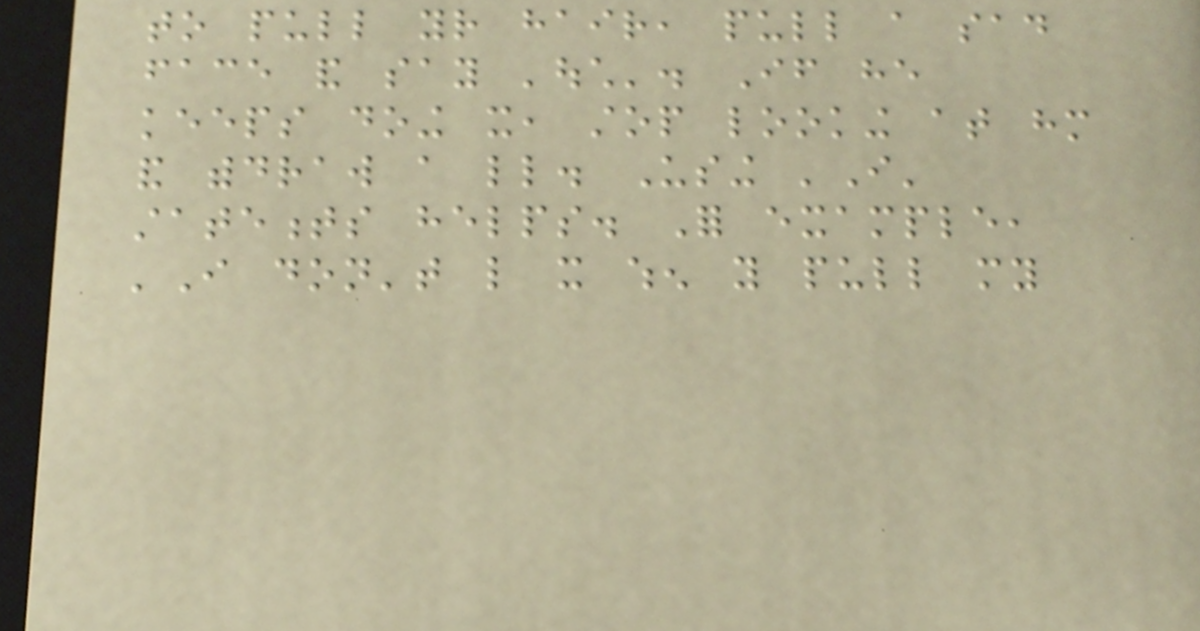to pull your hair, pull a sad
face and say 'ouch'. If he
keeps doing it, stop looking at him
and withdraw a little. Using 'I'
statements helps. For example,
'I don't like it when you pull my
